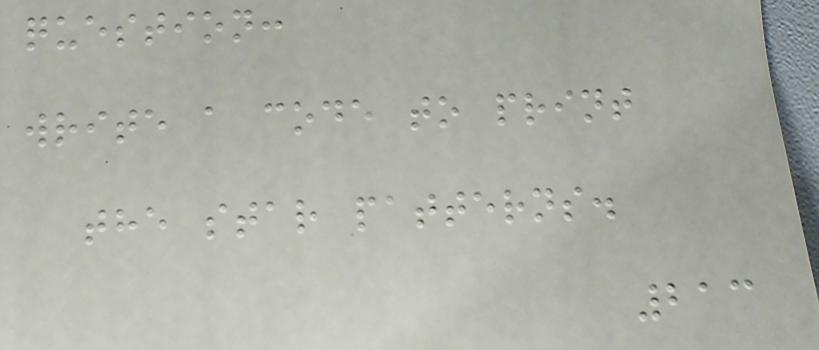question:
write a code to print
the star patterns.
213
